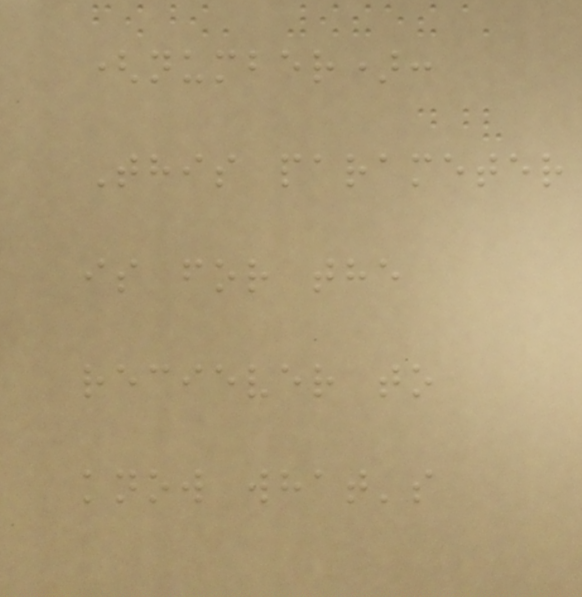(number):
This parameter
is for the
reciever to
know what's
